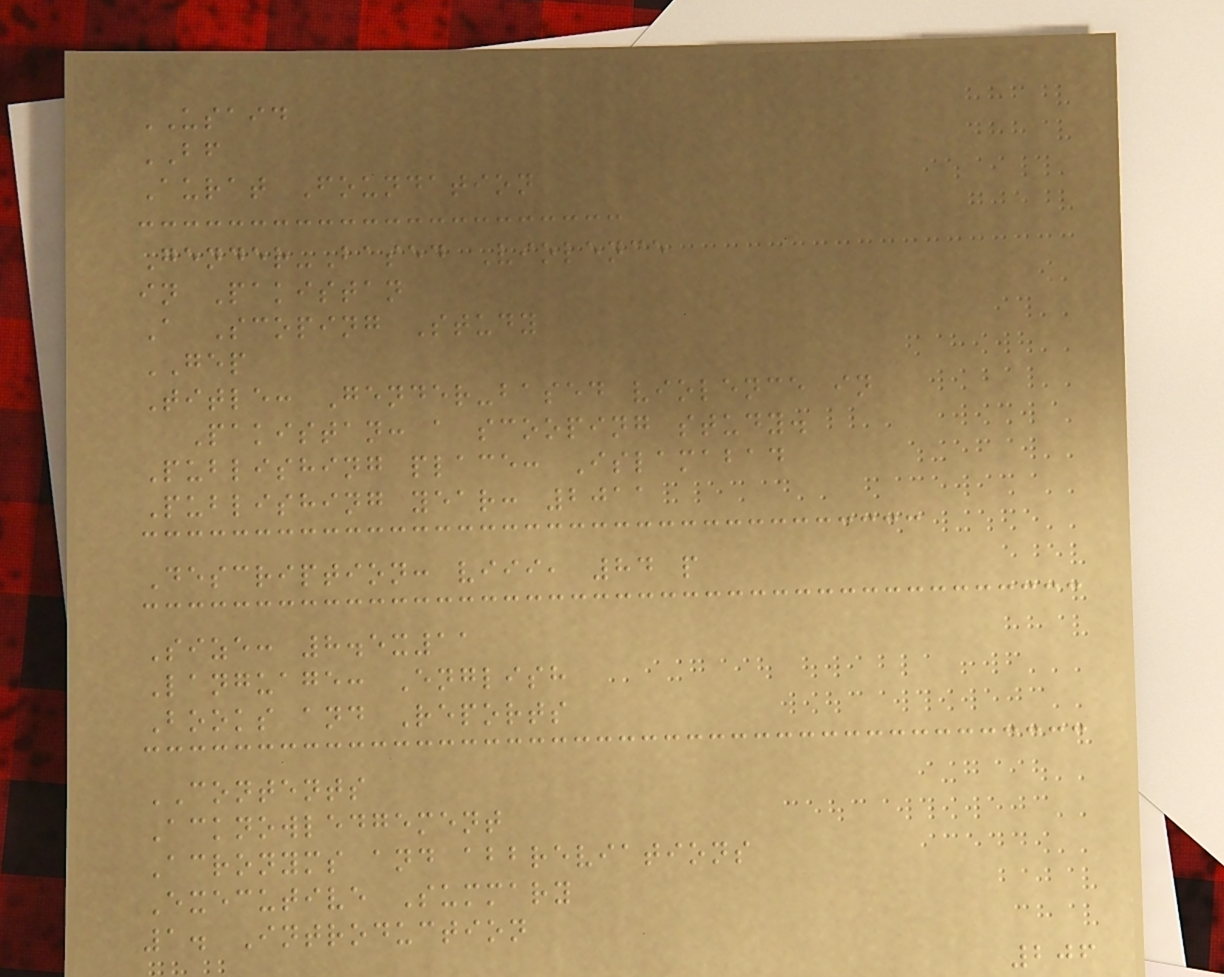USAID
BF
Aurat Foundation
Gender-Based Violence
in Pakistan
A Scoping Study
GEP
Title: Gender-based violence in
Pakistan: a scooping study.
Publishing place: Islamabad
Publishing year: 2011
Description: viii, 84 p
Size: 8.5x11
Language: English
Books and Reports
CONTENTS
Acknowledgement
Acronyms and abbreviations
Executive Summary
1. Introduction
206
